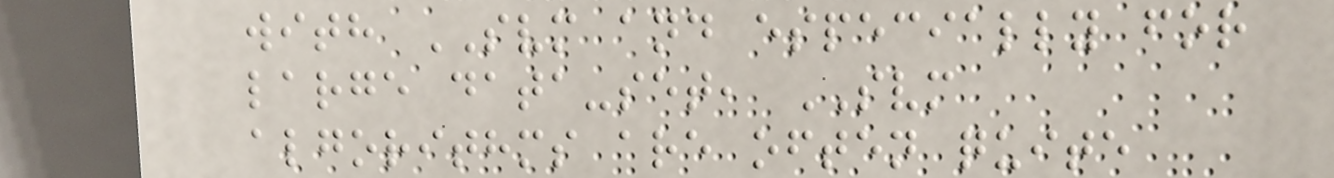with SVM and especially for
large data-set, SVM
algorithms are often quite
